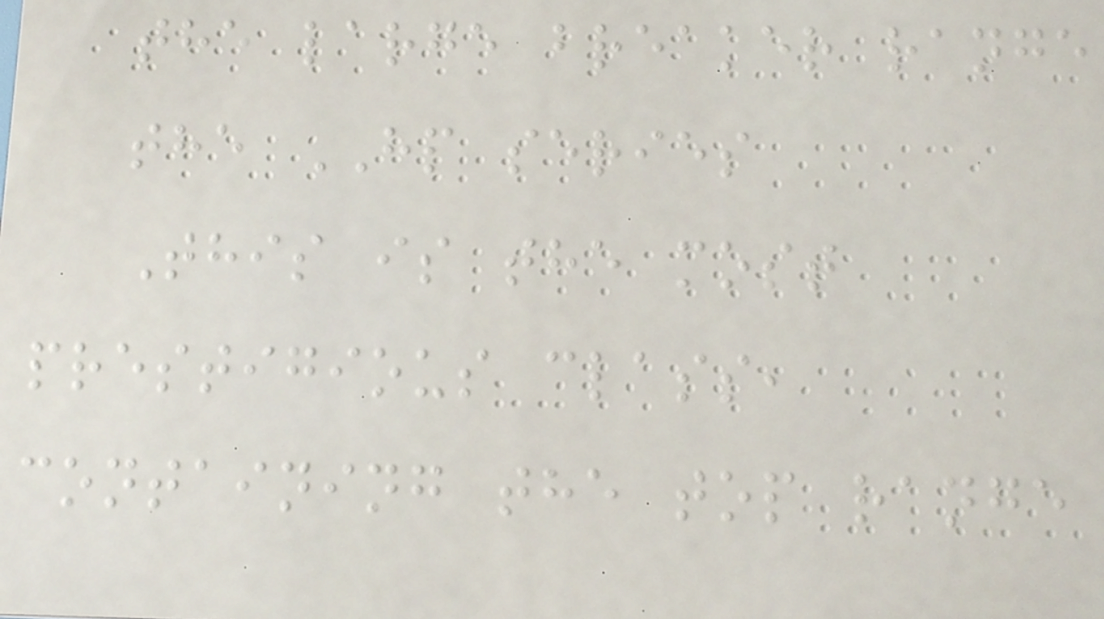the large breaker range
the HP series
This is the most
prestigious class,
containing the top range
